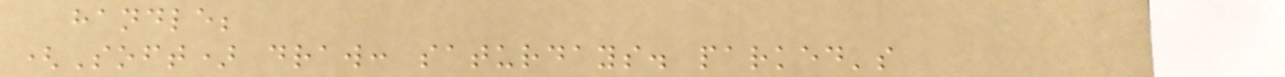handle;
(Soft) draw: saturdays. parked's
